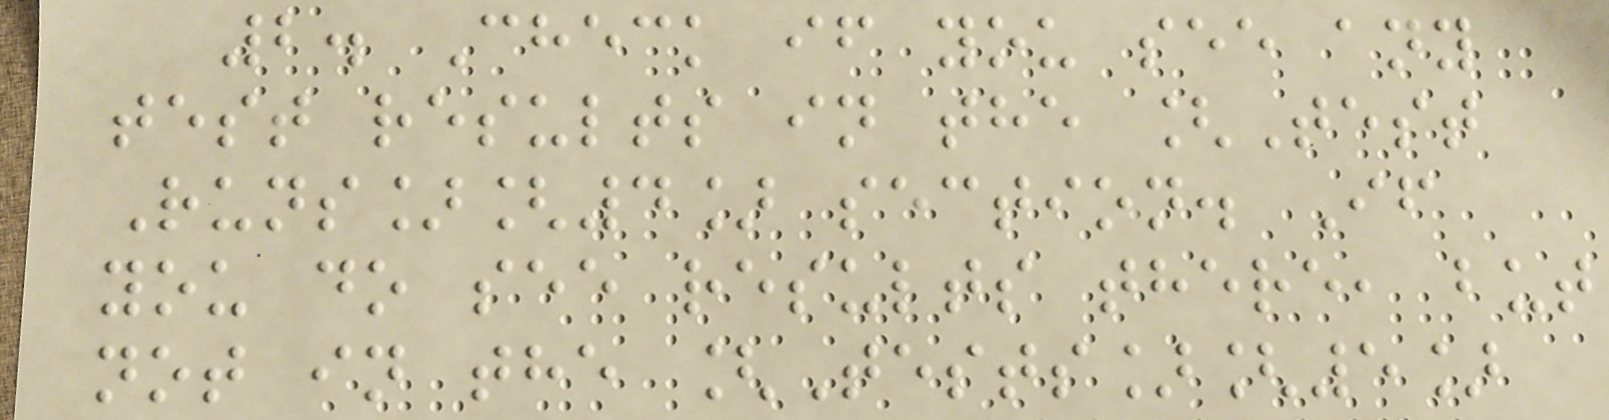2. Check if you see any
test results in the [Test
Runs][4] section. If
you do see results there, but
not in the [Tests][5]
